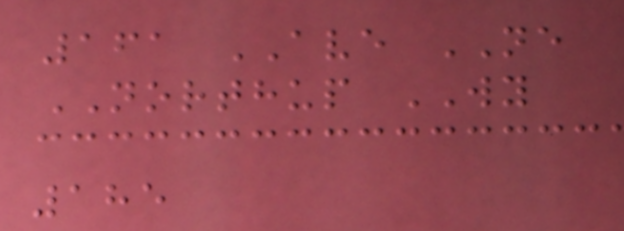161 AVE NE
NORTHUP WY
185
